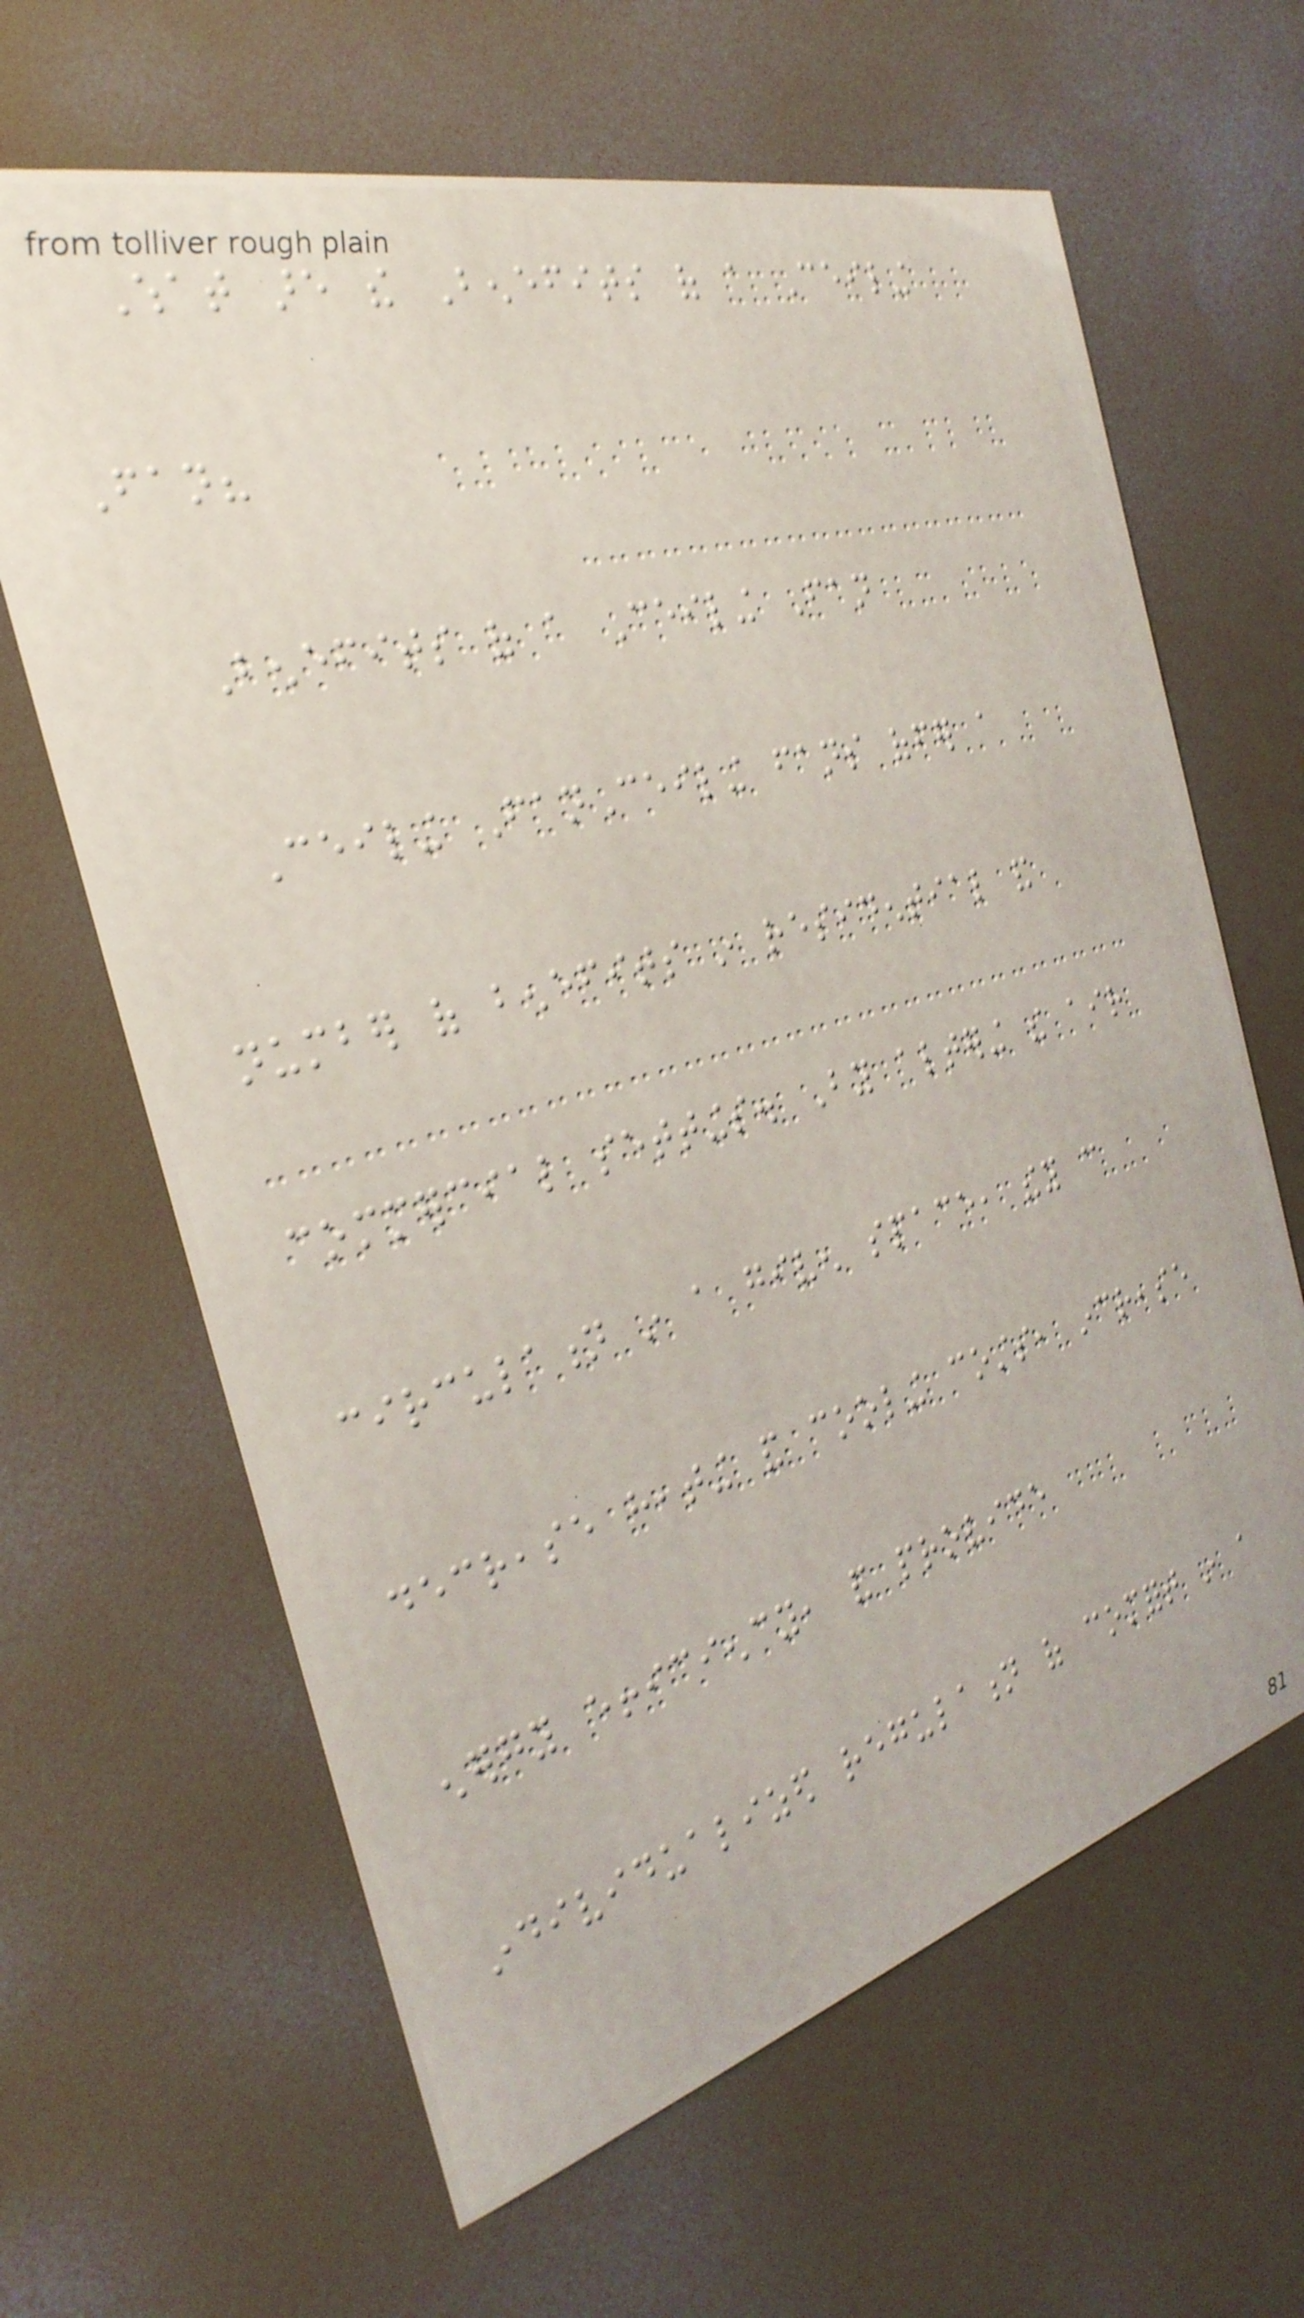What are the Benefits of a Ceiling
Fan?
Benefits of a Ceiling Fan
Ceiling FanCeiling fans offer a
number of benefits in residential and
commercial settings. By altering the air
circulation in a given space, they can
decrease heating and cooling costs, increase
energy efficiency, and provide
individualized regulation of comfort in a
